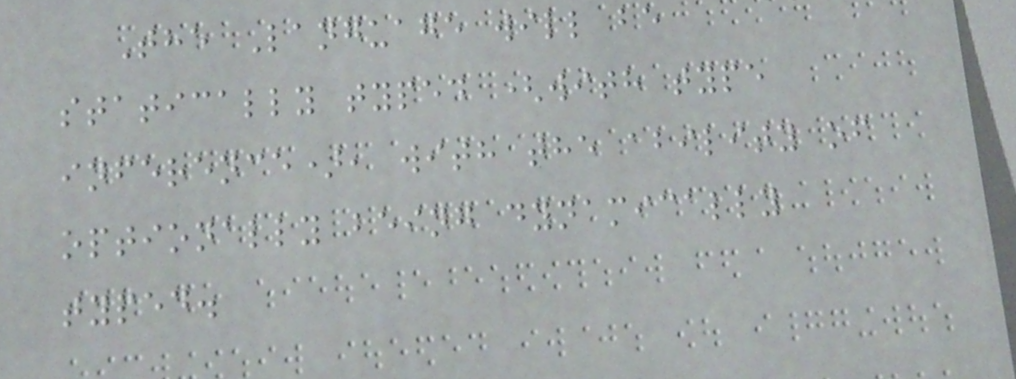The Language will be
statically typed (with type
inference), with the ability of
optionally being dynamically
typed.
